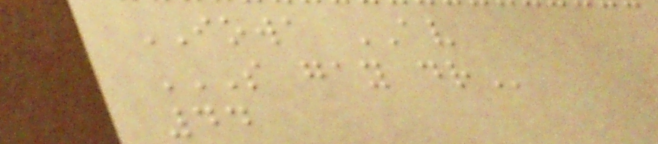IOWA AV
S GAY DR
44
